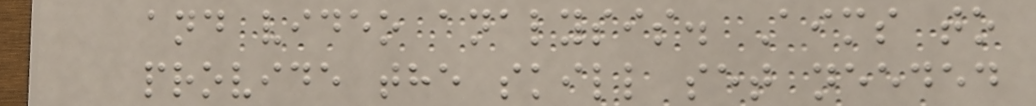and video analysis. Aims to
provide the skill set needed
